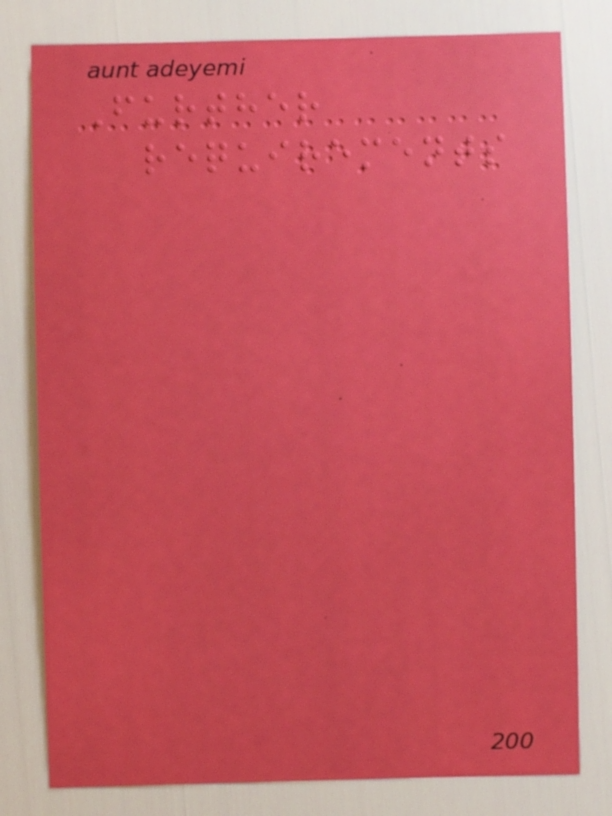Further
requirements
